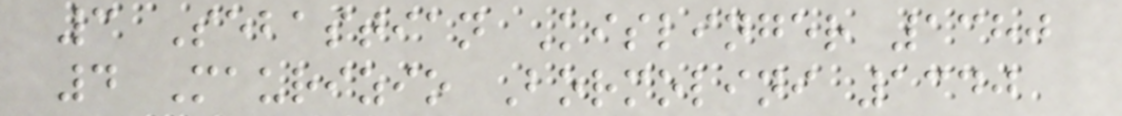3 Sebastian Kislinger 1380
4 Maurizio Bormolini 1340
